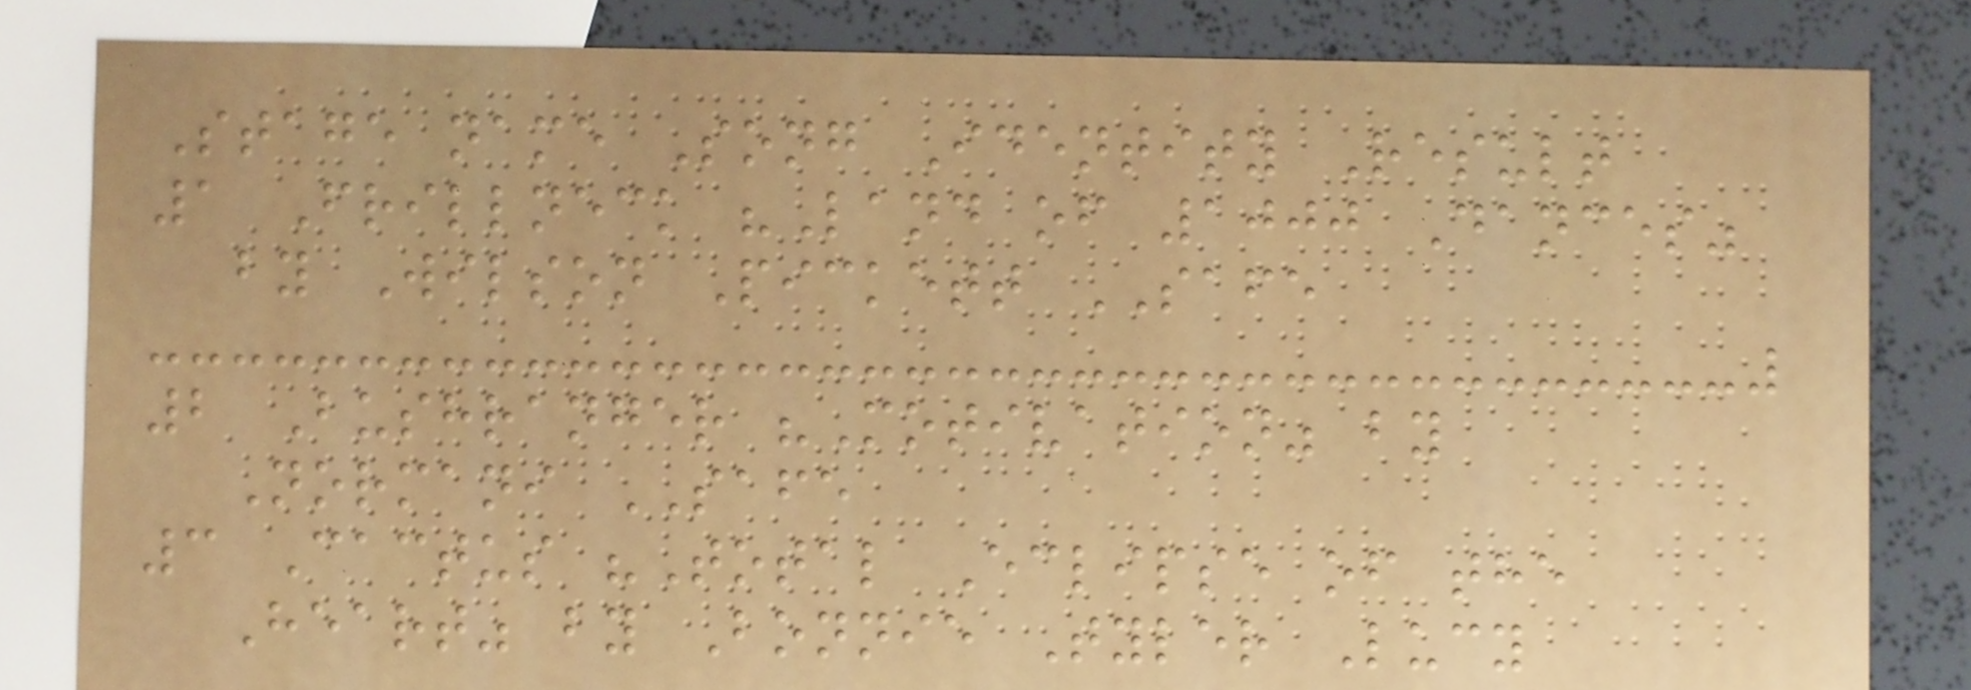Stage name Song Identity Result
1 Frillneck "Land of 1000 Dances"
by Wilson Pickett SAFE
2 Bushranger "Motivation" by
Normani SAFE
3 Cactus "Total Eclipse of the
Heart" by Bonnie Tyler Lucy
